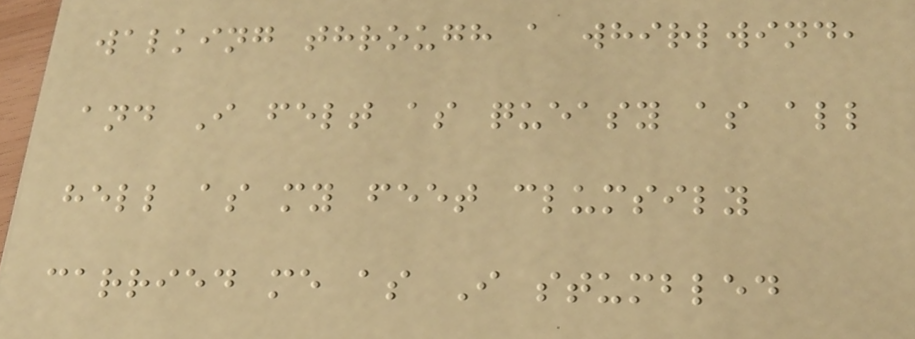walking through a whirlwind,
and I felt as queasy as all
hell as my feet clumsily
carried me as I stumbled
